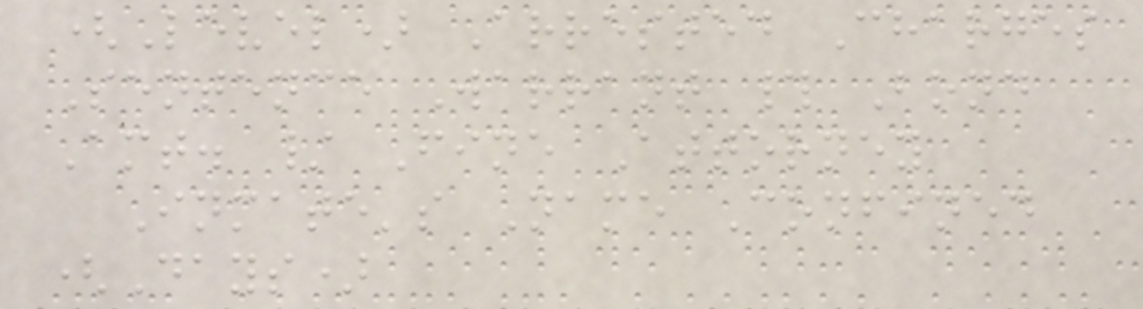(Level) Arrested Charges
Sentence Warrant # Bond
Amt. / Fine Attorney
Inmate's Name Confined
(Days)
